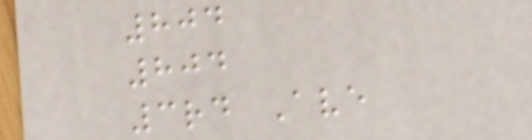804
804
3rd Ave
